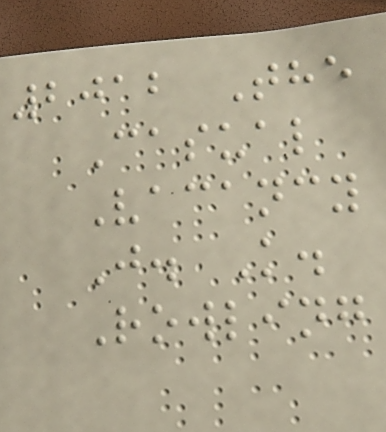2012 The
Casual
Vacancy
J. K.
Rowling
